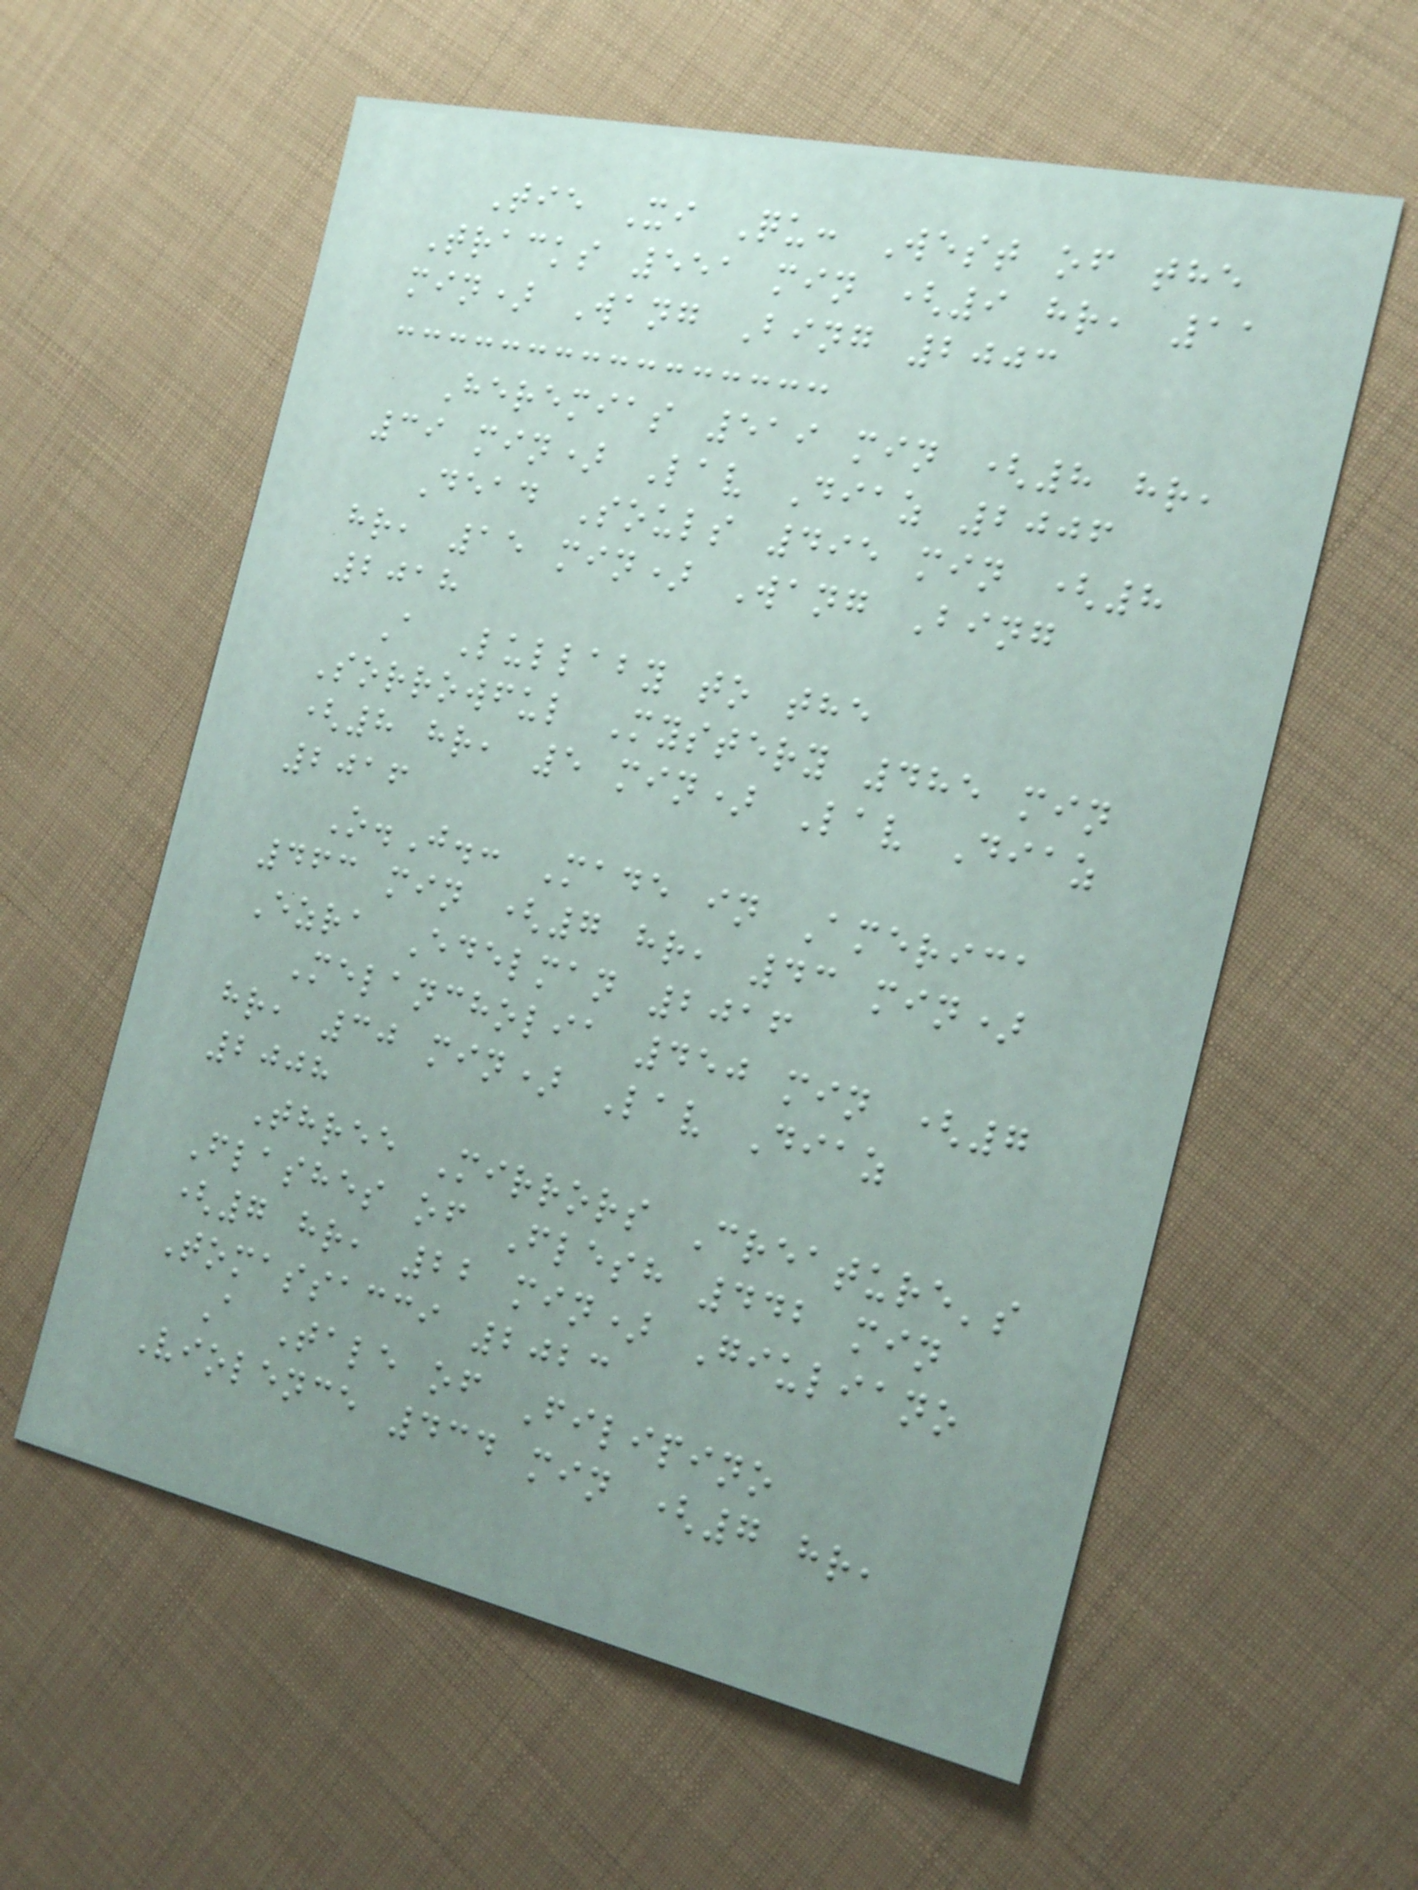Tie Xi Qu: West of the
Tracks 551 min (9 hr, 11
min) Wang Bing 2003
Heremias 519 min (8 hr,
39 min) Lav Diaz 2006
Dead Souls 495 min (8
hr, 15 min) Wang Bing
2018
A Lullaby to the
Sorrowful Mystery 485 min
(8 hr, 5 min) Lav Diaz
2016
O.J.: Made in America
463 min (7 hr, 43 min)
Ezra Edelman 2016
Melancholia 450 min (7
hr, 30 min) Lav Diaz
2008
Three Mirrors Creature's
Flashes of Flesh 442 min
(7 hr, 22 min) Giuliano
Tomassacci 2023
A Tale of Filipino
Violence 434 min (7 hr,
